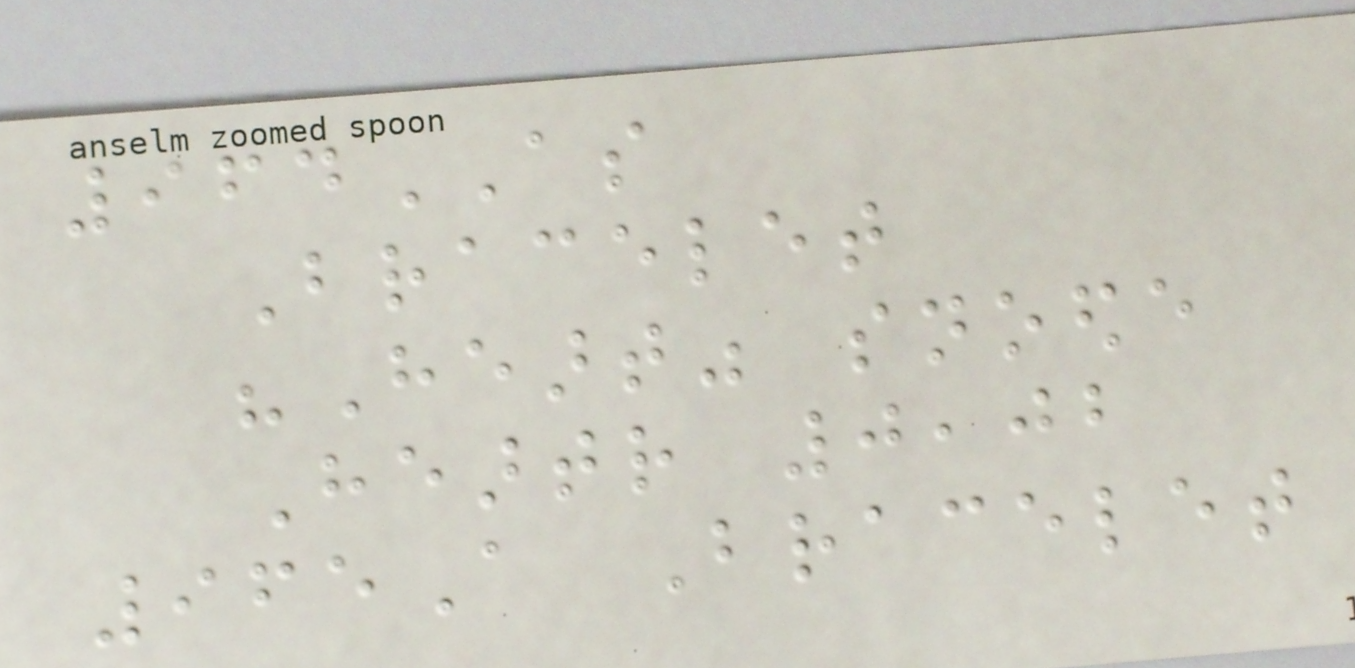964AS
Bracelet
"Heart" snoede
Heartr 0,02
965A Bracelet
